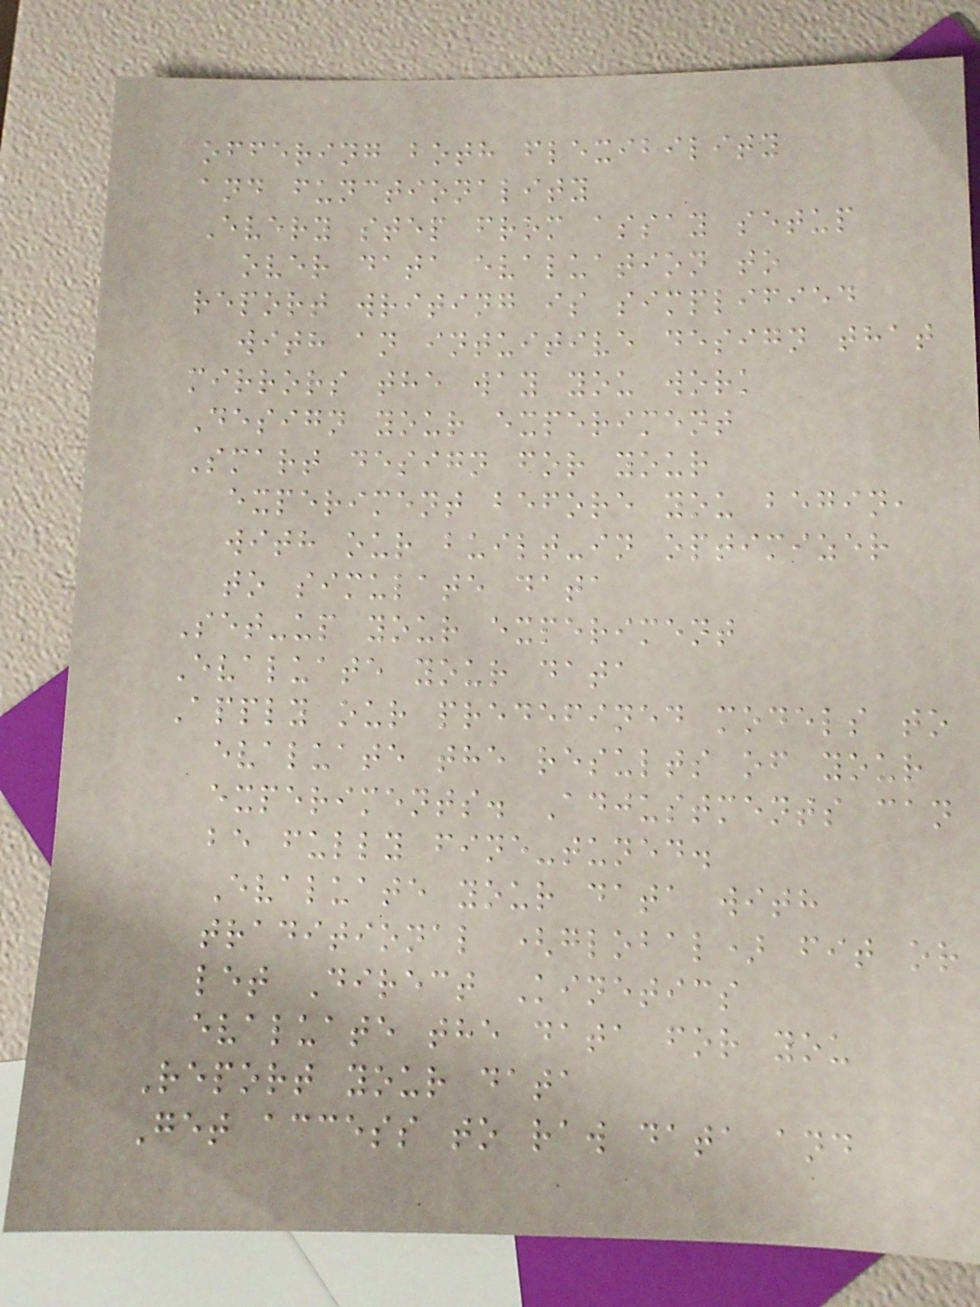offering both flexibility
and functionality
Every step from assay setup
over data evaluation to
report writing is simplified
with an intuitive design that
mirrors the way you work
Design your experiment
Smart design for your
experiment before you begin,
with our built-in optimizer
to simulate data
Set-up your experiment
Evaluate your data
Apply our predefined models to
evaluate the results of your
experiments. Adjustments can
be fully fine-tuned.
Evaluate your data with
traditional (global) fit or
let Direct Kinetics
evaluate the data for you
Report your data
Get access to raw data and
